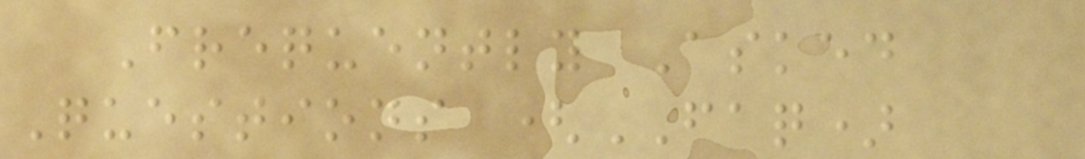Frequently Asked
Questions (FAQ)
